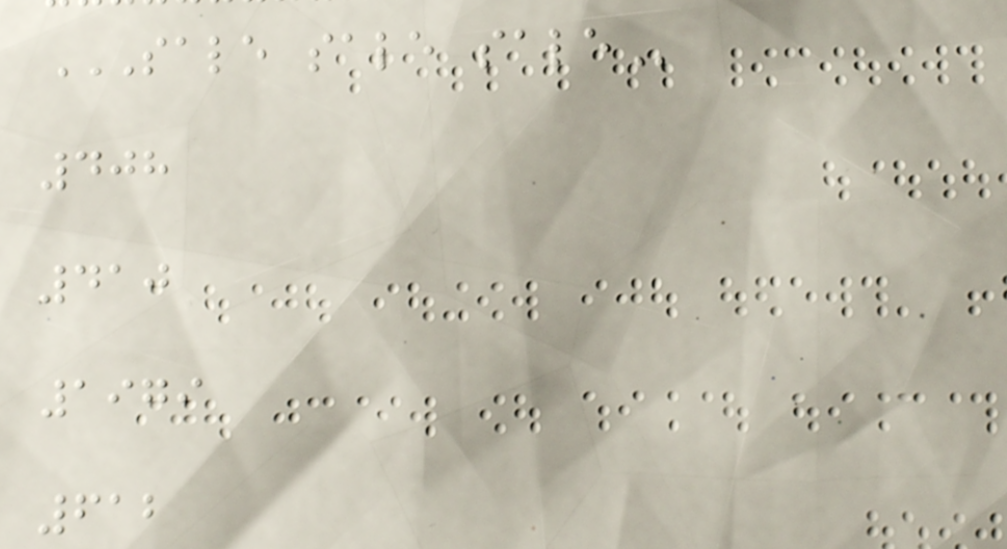SALE SALE SALE
408
410
1979
612
